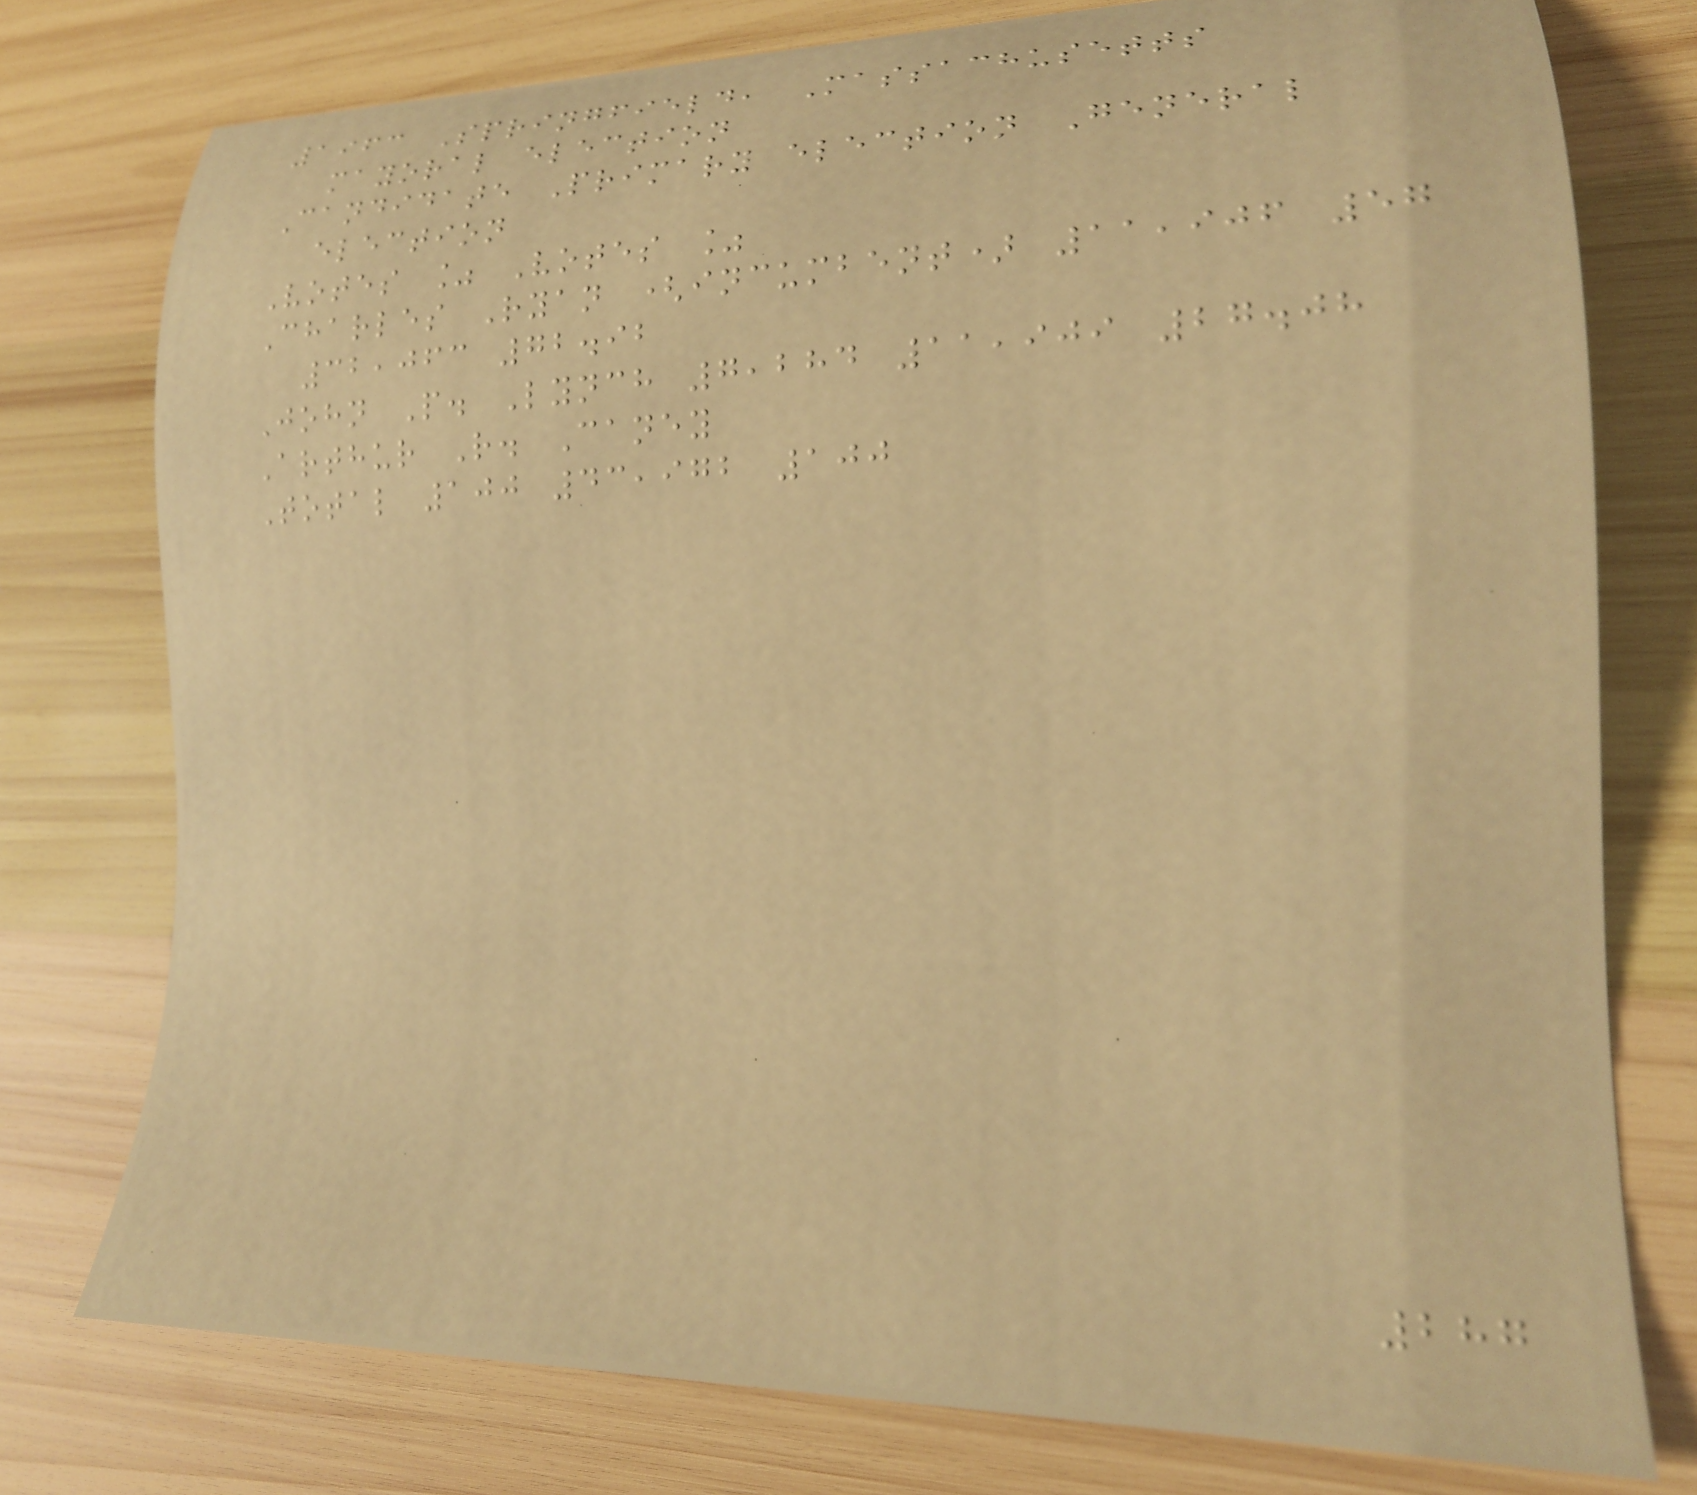1963 Springfield, Massachusetts
mayoral election
Candidate Primary election General
election
Votes % Votes %
Charles Ryan (incumbent) 11,906 57
32,063 72.92
John P. Lynch 7,284 11,909 27.08
Arthur R. Caney
Total 100 43,972 100
287
